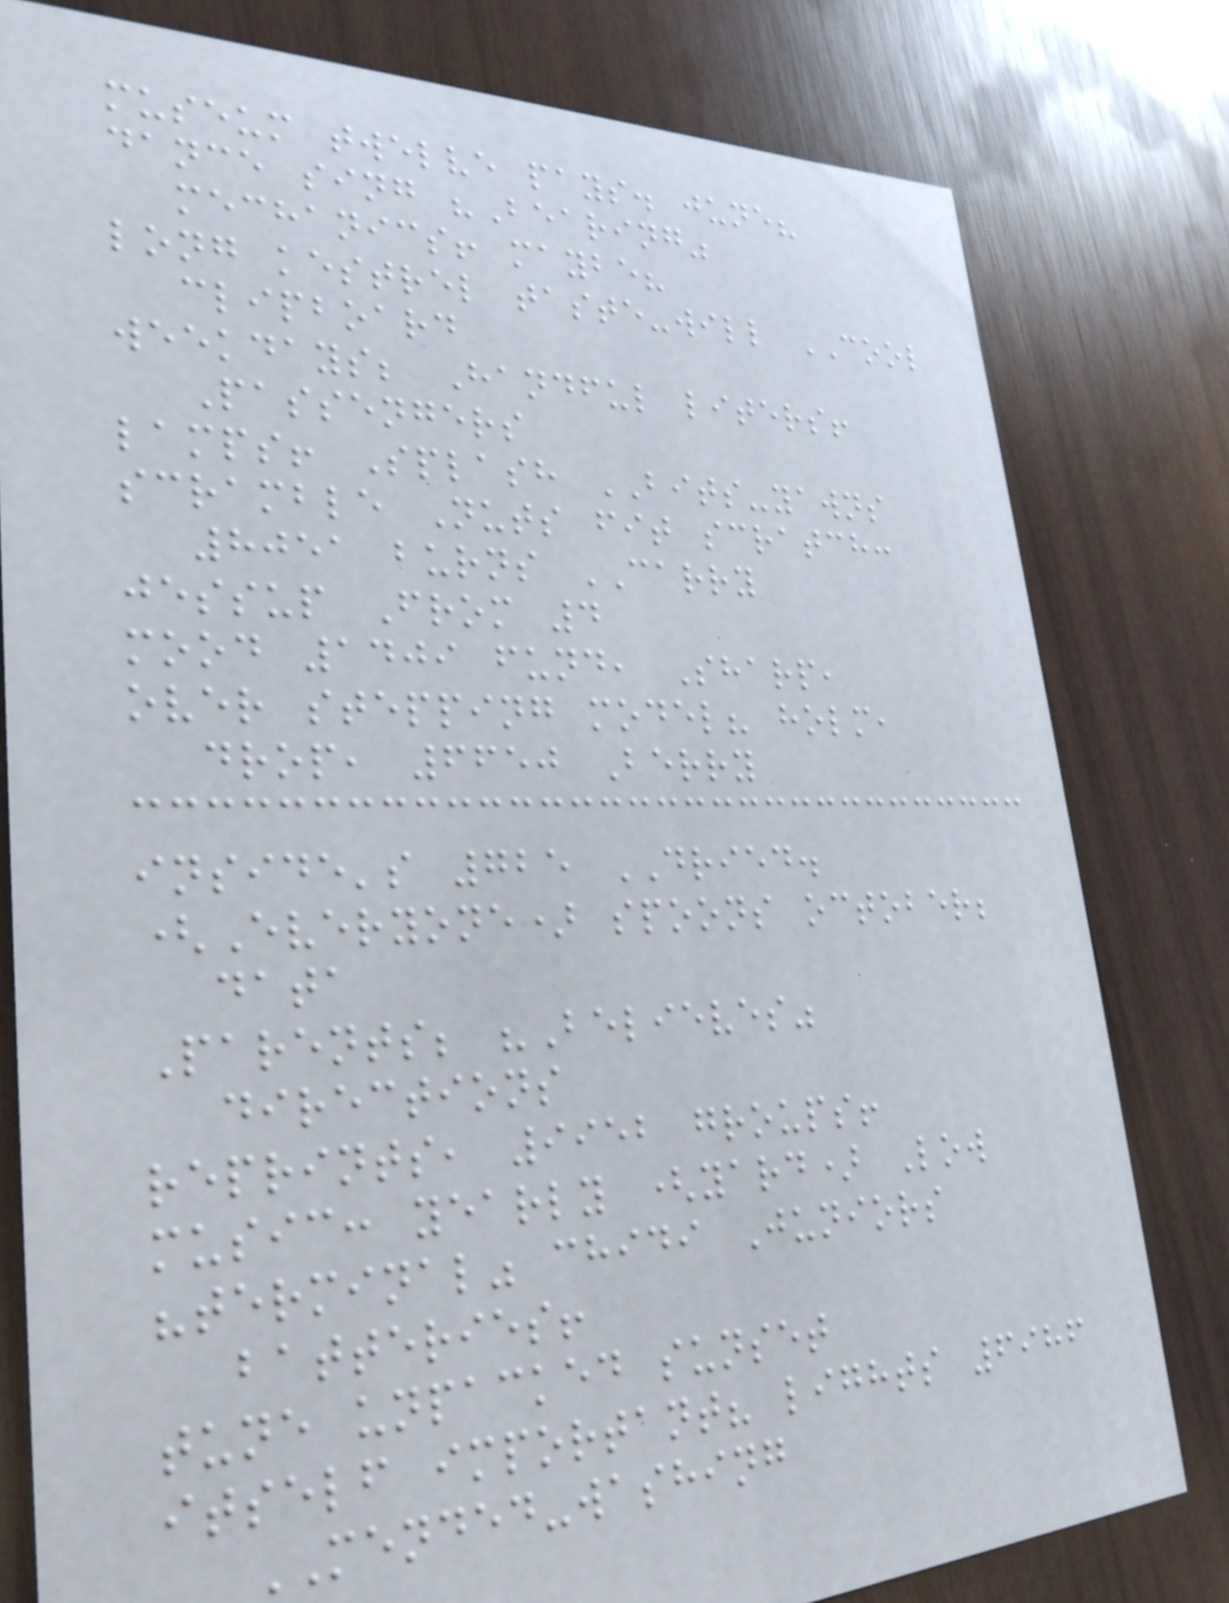museum twelve pays. june?
dance sing "Bearing"
mechanics! maybe?
long kestrel taste-will COOL
clipboard
weekdays; Handful liters!
Passengers
lamps! Splash BITS-yawns
scramble Nuts fit scratch:
8051 burns CARRY
jessup From 4
mood 1409 fund, Sharp,
over stepping model? holm,
drop, 6650 Berry
inside's 725 DRIED.
(Everyone) spoons october;
data
Parents; "Believes"
directions
reprints, 9952 groups!
music: yearly (yard) Low
"terminal" chidi Juniors
batteries!
tune unpacked sunset
itself important? lights 6986
MENDED-washing
